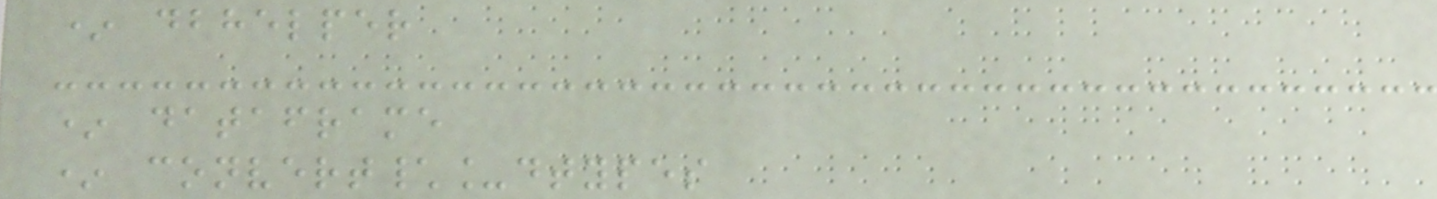* dbhelper
* dataframe
* convert\_dtypes
